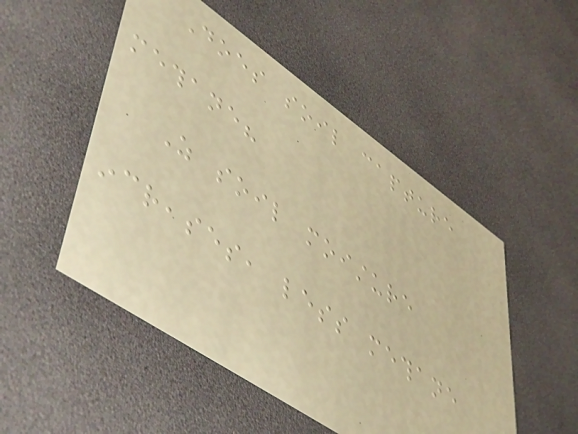Does soil capture
methane?
As soil moisture
increases, less methane
